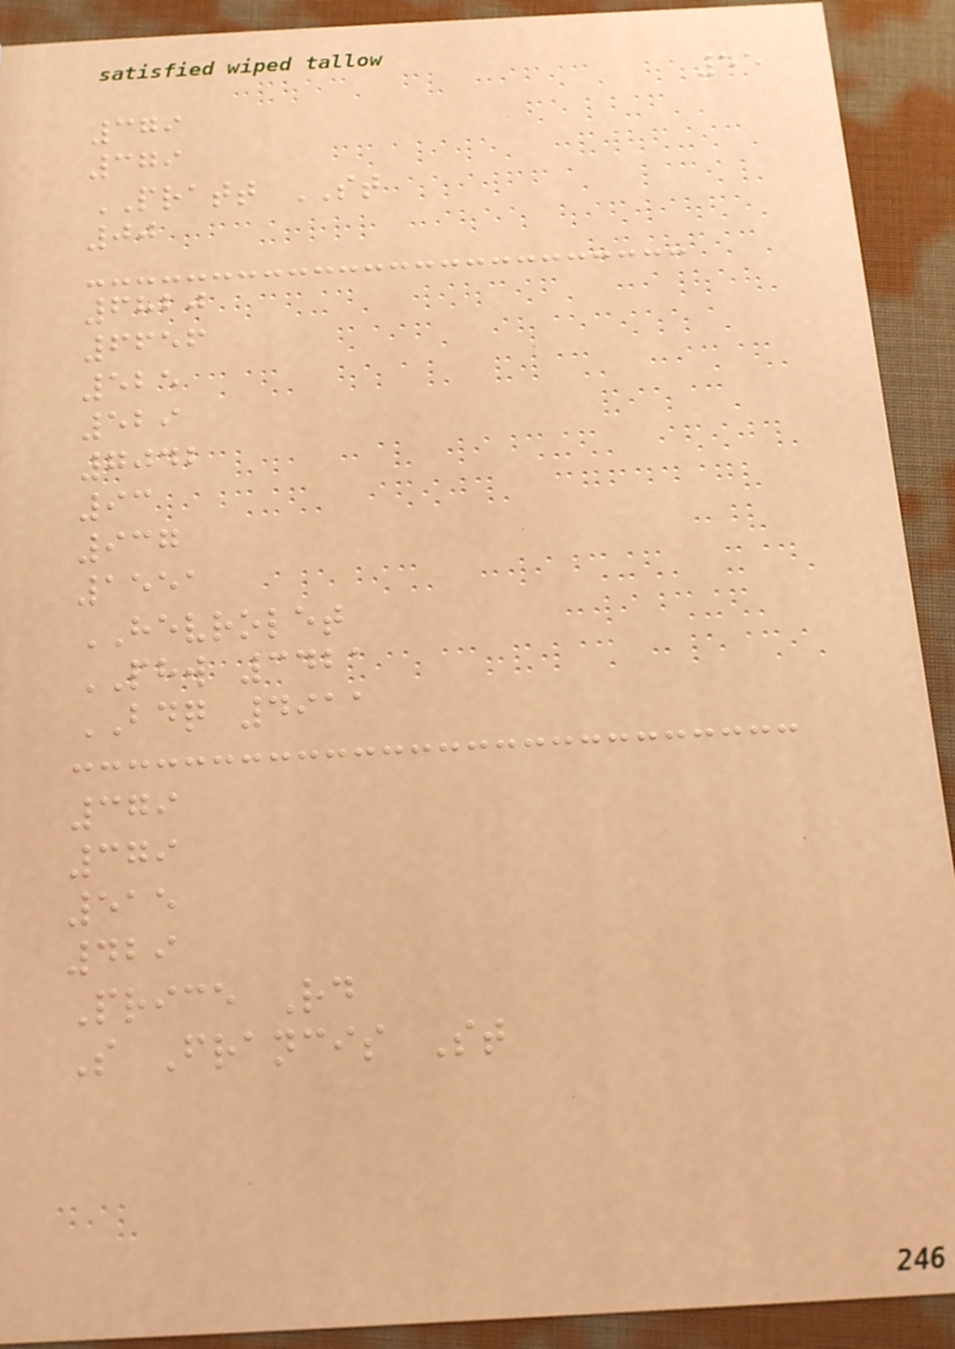55
379
379
PRATT ST
00
6820
6656
525
529
7042
93
937
1551
HEVROLET
PHW 3421
BDQ 4911
379
379
515
429
Price Rd
S Francis St
